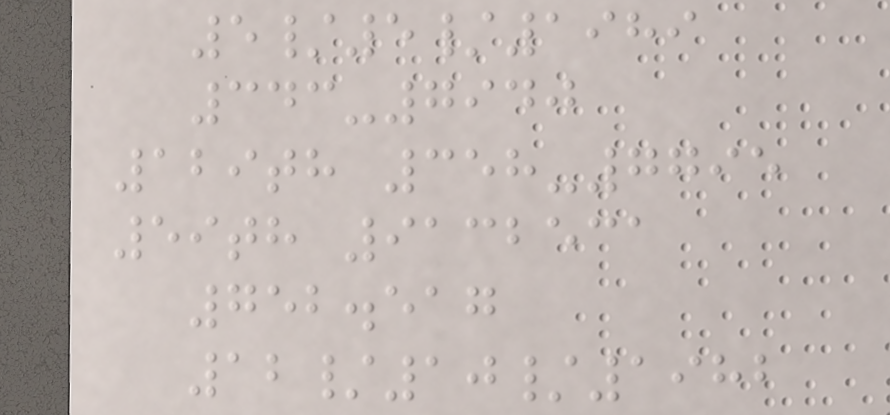5/5/1989
343-7940
129th 358-7795
59th 9132531
752.517
12/10/1982
